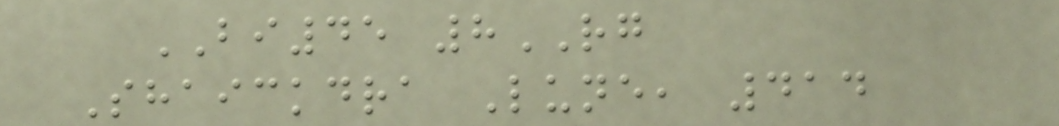BI45 8RG
Shaickdra Lune, 414
